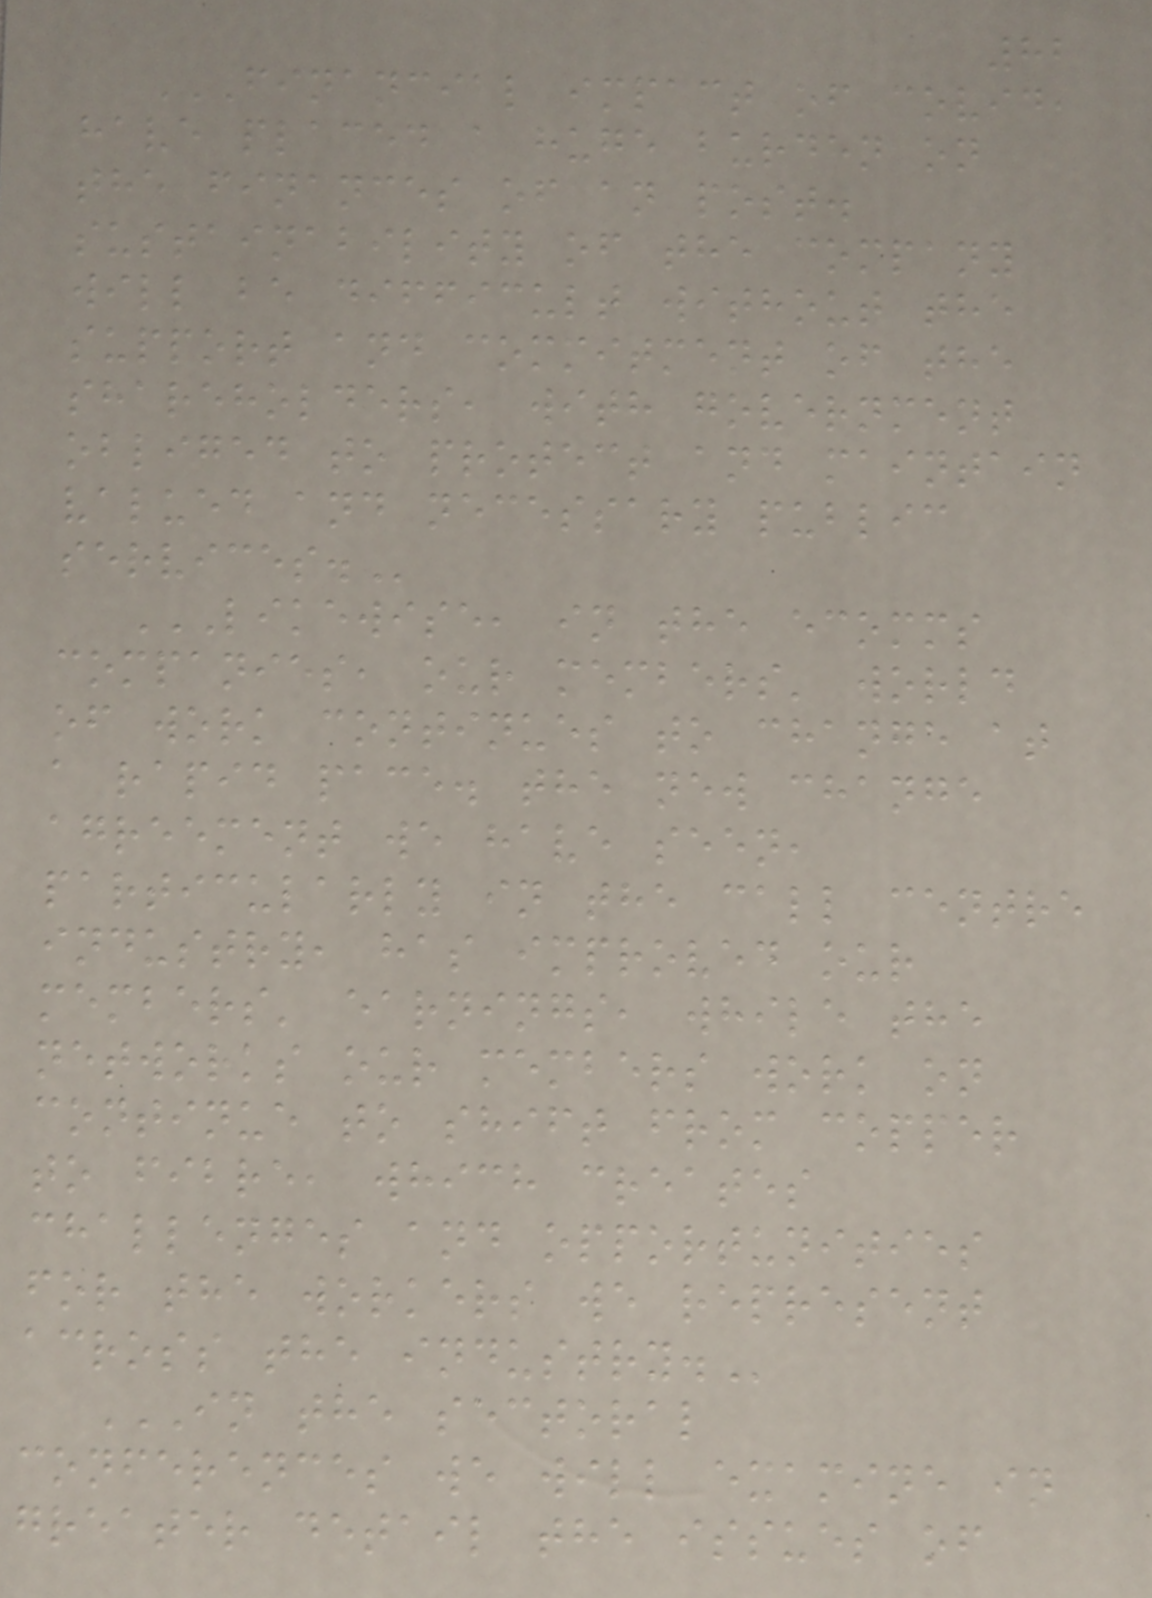82
FINANCIAL IMPACT OF COVID,
HAVE PLACED A HUGE BURDEN ON
THE FINANCES OF AN POST.
SUSTAINABILITY OF THE COMPANY
WILL BE DIFFICULT WITHOUT THE
SUPPORT AND COMMITMENT OF THE
SHAREHOLDERS, WITH GOVERNMENT
OBLIGED TO PROTECT AND MAINTAIN
VALUED AND NECESSARY PUBLIC
SERVICES.
LIKEWISE, IN THE ECOMMS
COMPANIES, OUR MEMBERS' WORLD
OF WORK CONTINUES TO CHANGE AT
A RAPID PACE. THE NEW CHANGE
AGREEMENT WE HAVE SEEN,
PARTICULARLY IN THE CALL CENTRE
INDUSTRY, HAS IMPROVED OUR
MEMBERS' EARNINGS, WHILE THE
NETWORKS OUR MEMBERS WORK ON
CONTINUE TO SHIFT FROM COPPER
TO FIBRE, WHICH CREATES
CHALLENGES AND OPPORTUNITIES
FOR THE WORKERS WE REPRESENT
ACROSS THE INDUSTRY.
IN THE SECTORAL
CONFERENCES WE WILL EXAMINE IN
GREATER DETAIL THE ISSUES OF
